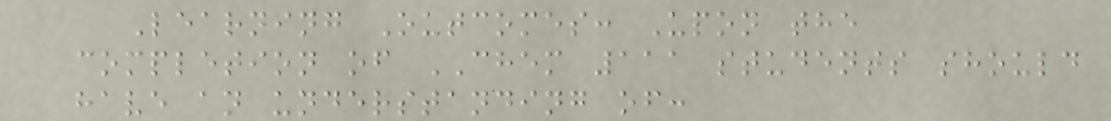Learning Outcomes: Upon the
completion of CHEM 111 students should
have an understanding of:
